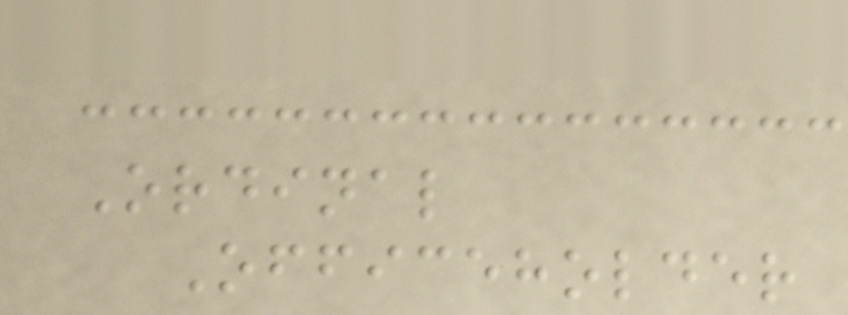Ordinal
Officeholder
